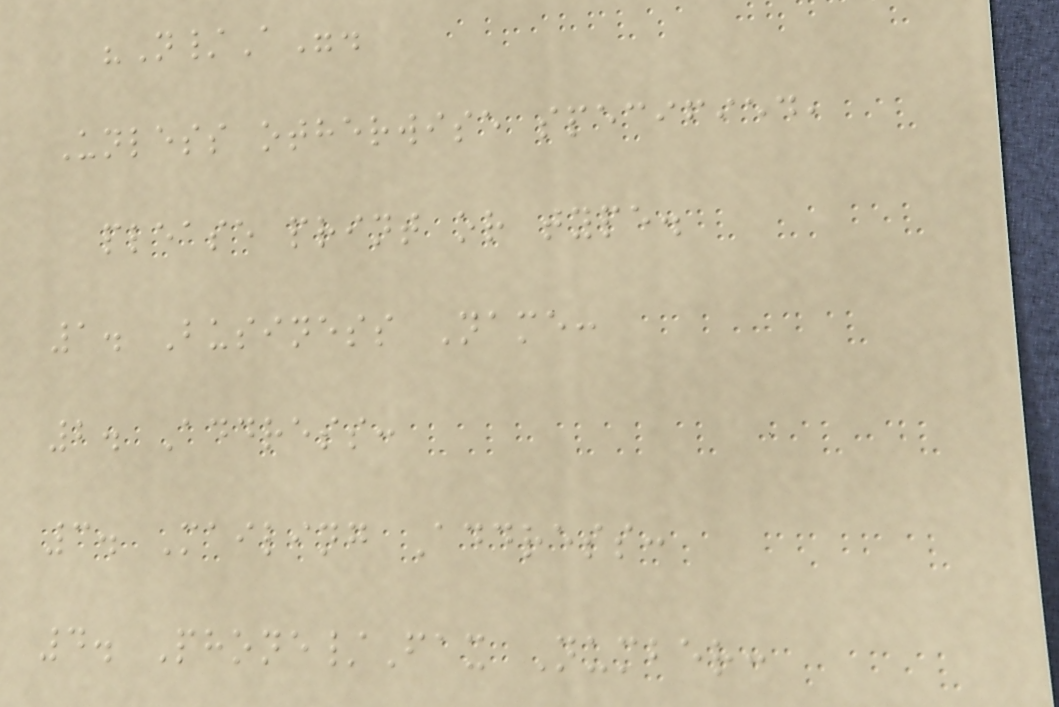"N/A".
Unless otherwise specified,
please print or type.
1. Business Name:
2. Address:
3. Mailing Address:
4. Phone/Fax Number:
